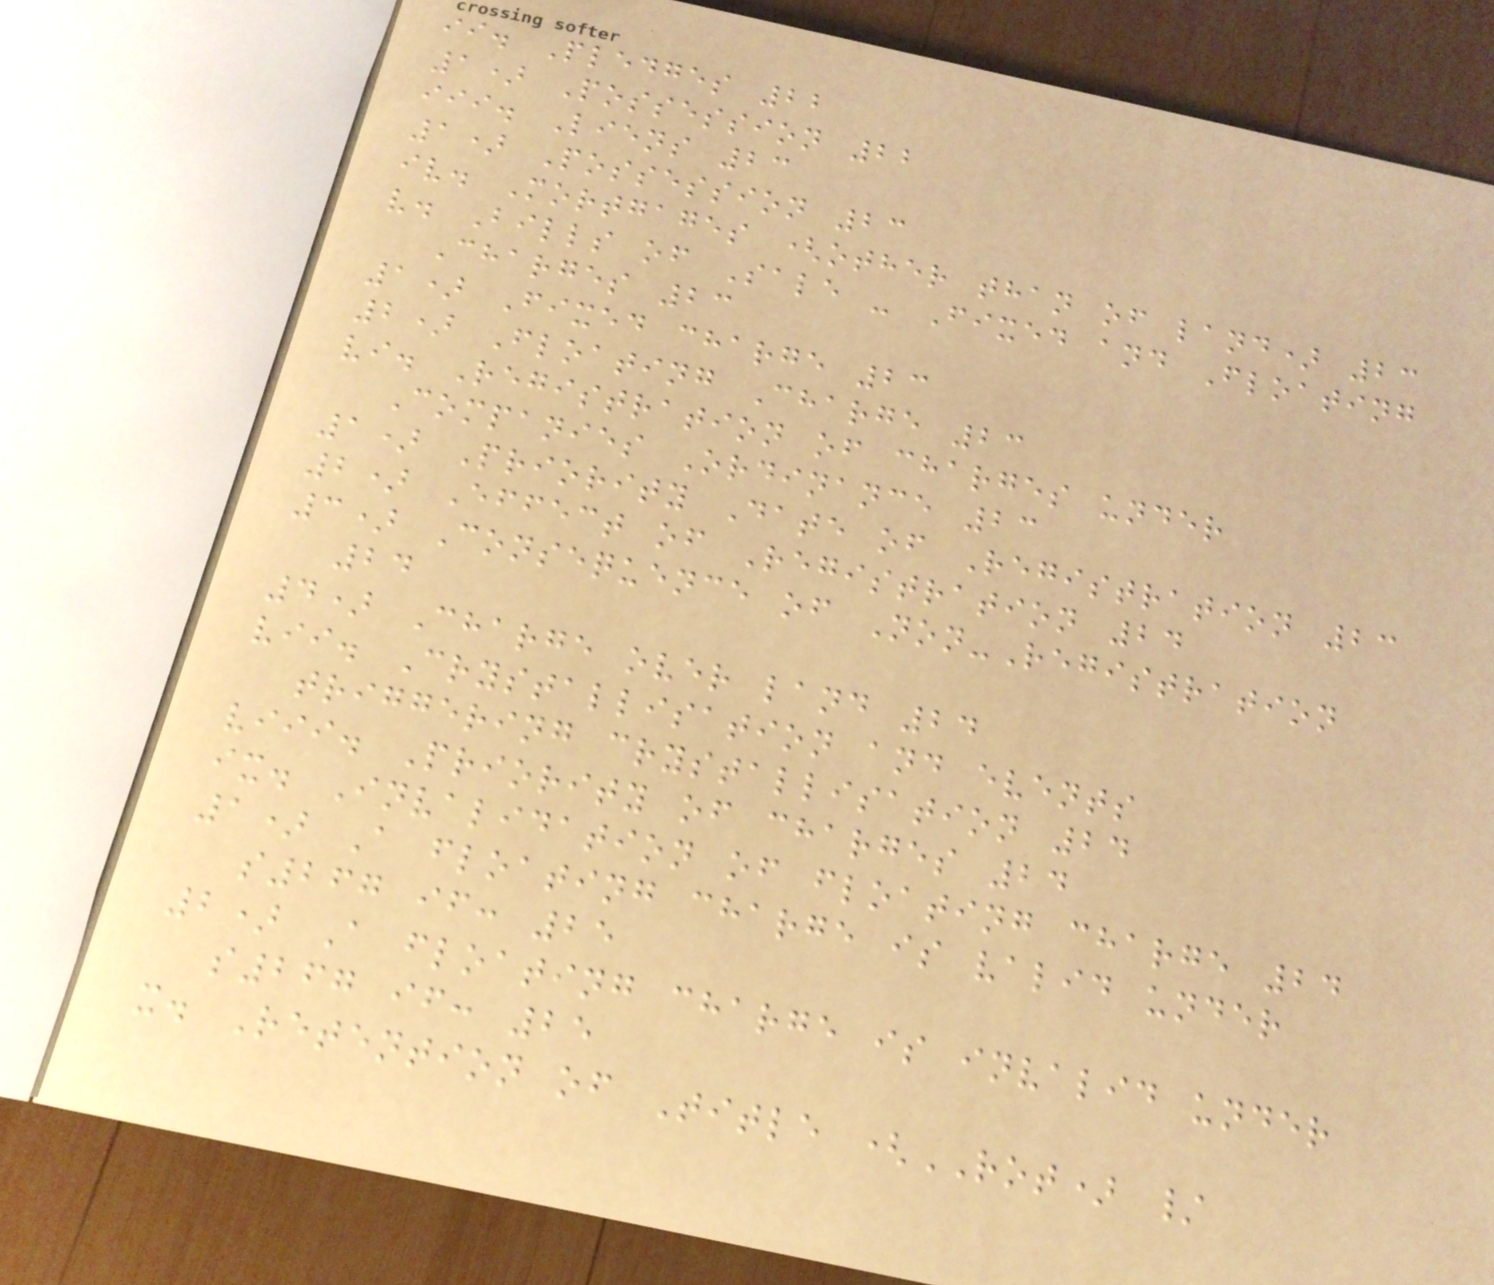ii. Pledges 22
1) Possession 22
iii. Liens 23
1) Possession 23
iv. Mortgages (other than of land) 23
v. Bills of Sale - Fixed and Floating
Charges 23
1) Fixed charge 23
2) Floating Charge 23
vi. Registration of charges under
Companies Ordinance 23
1) Priority Date of Registration 23
2) Effect of Registration 24
3) Consequence of Non-Registration
24
4) Charge over land 24
vii. Crystallisation and events
triggering crystallisation 24
viii. Priority of charges 24
ix. Invalidation of floating charge 24
1) A floating charge is valid under
s267 if: 25
2) A floating charge is invalid under
s267 if: 25
x. Retention of Title (ROT) /
